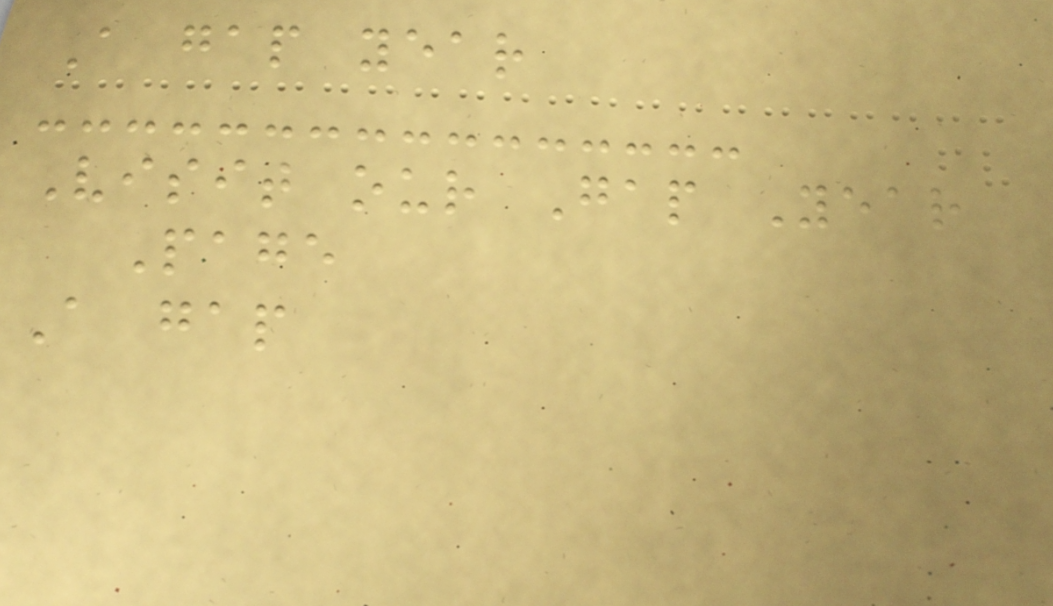A gap year
Visit our Gap Year
Page
A gap
